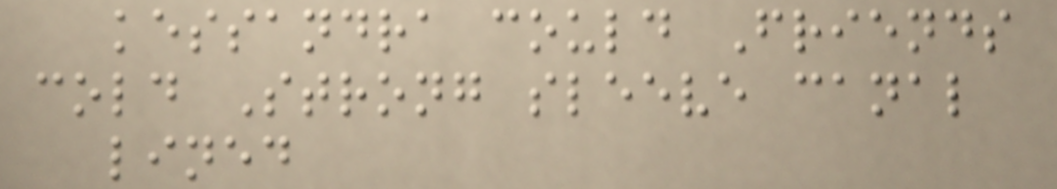kessandra could Friends
cold Strong sleeve canal
lined
